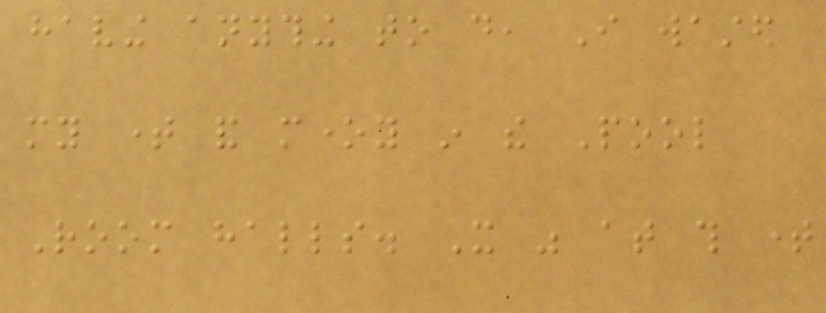having anything to do, I wasted
my time and money in the Pool
Room halls. It was at this time
